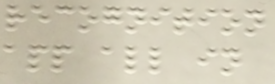recognition
app all in
